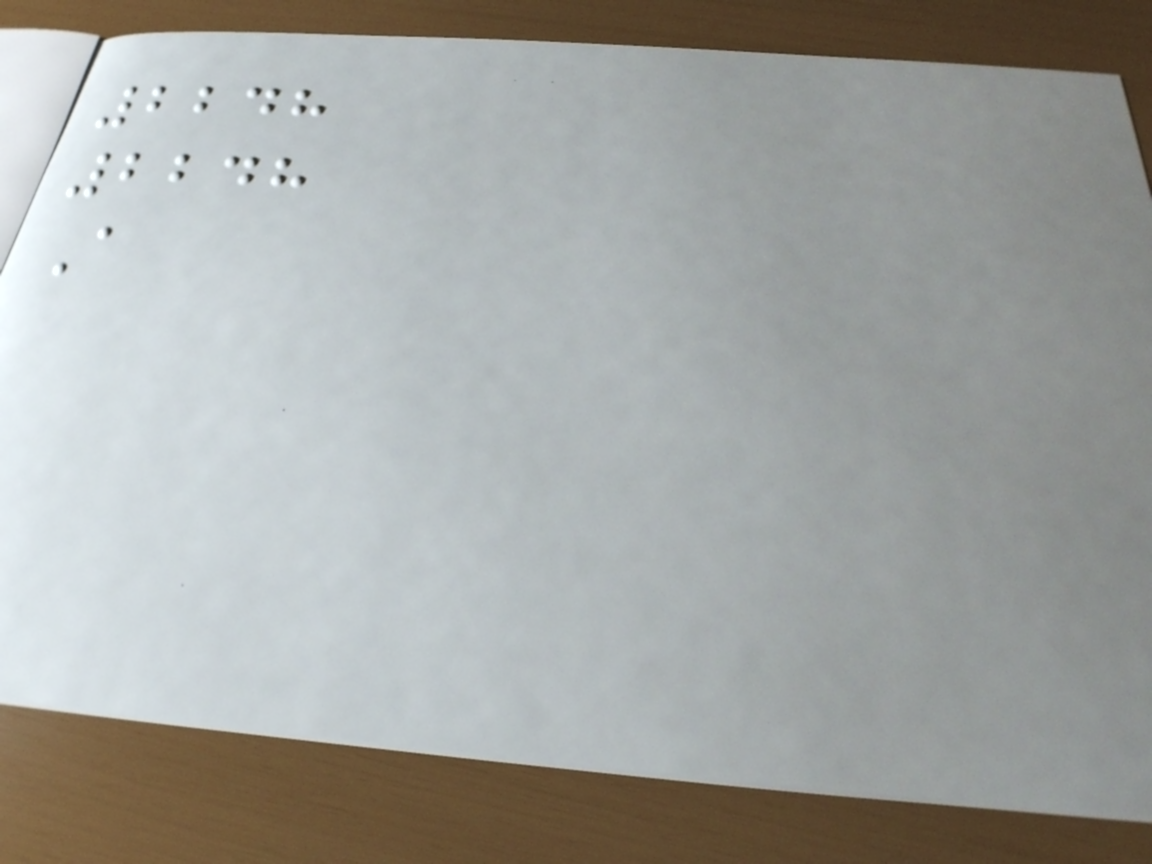2248
2248
A
